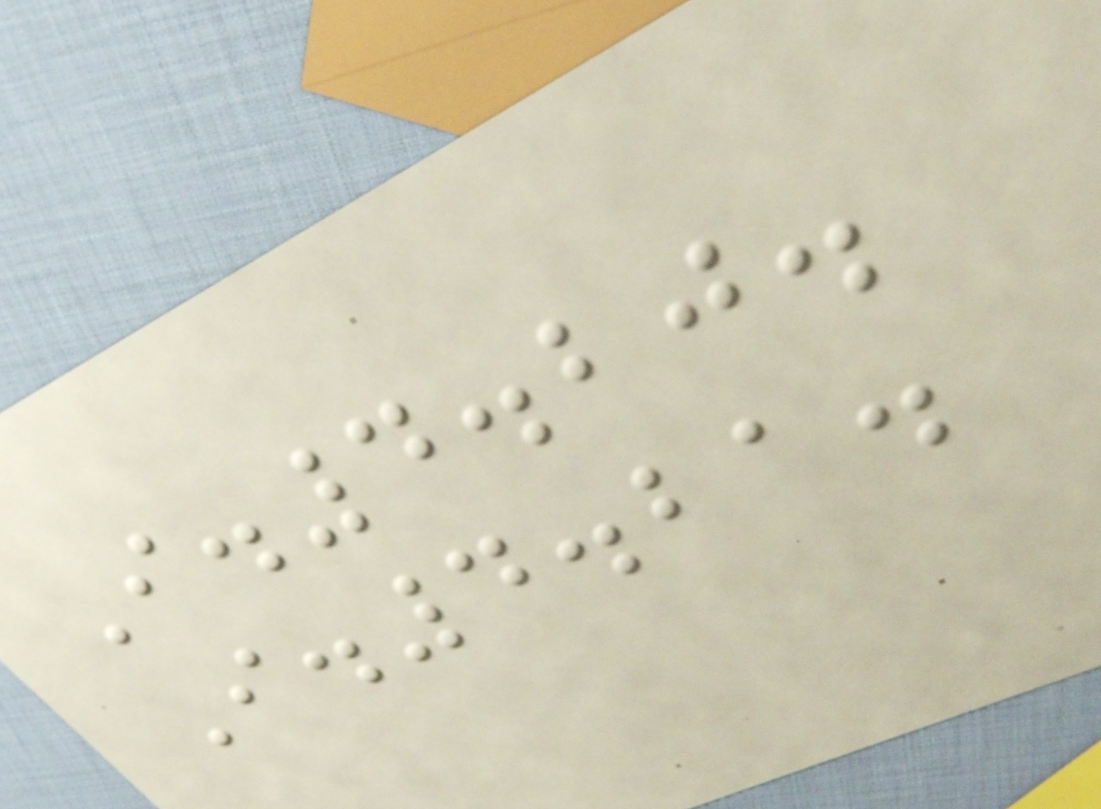I.4.20.
I.4.21.
